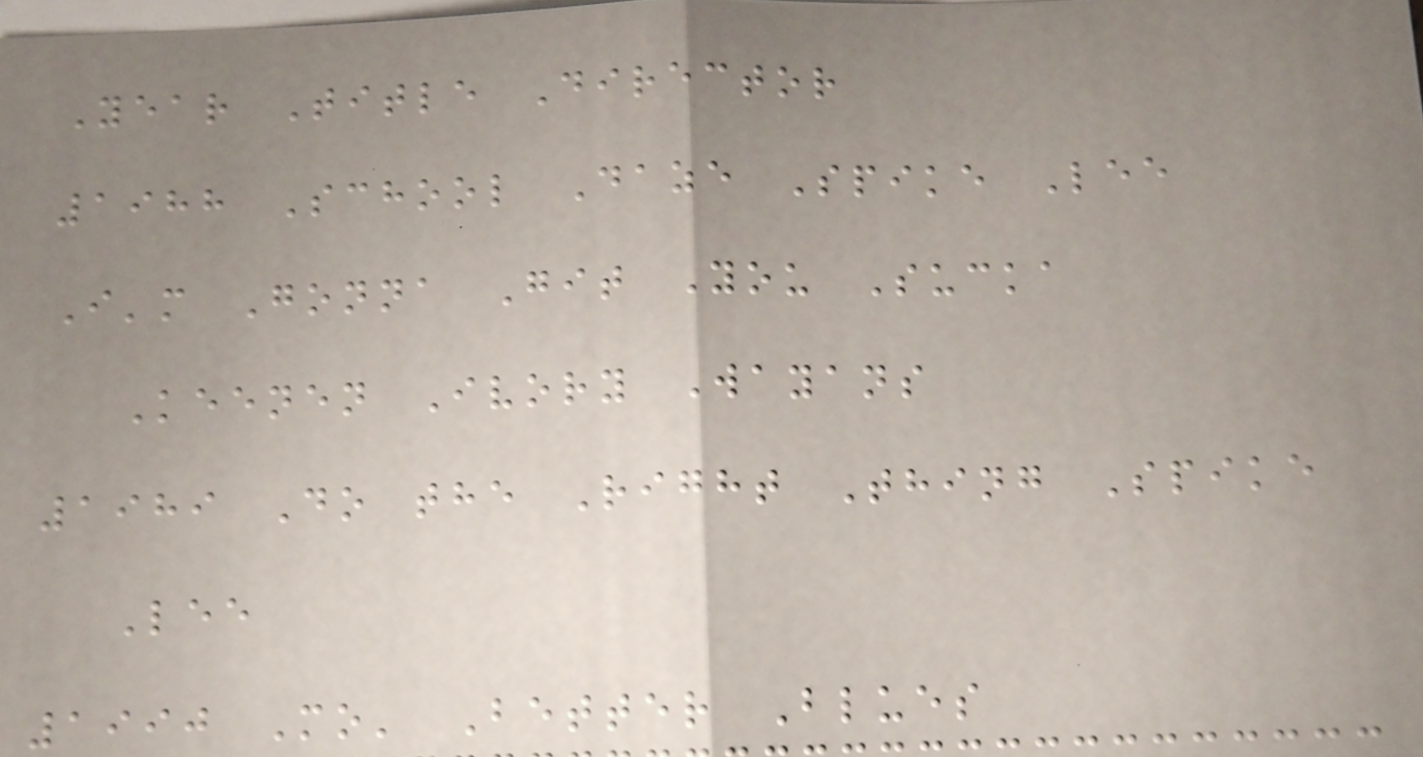Year Title Director
1988 School Daze Spike Lee
I'm Gonna Git You Sucka
Keenen Ivory Wayans
1989 Do the Right Thing Spike
Lee
1990 Mo' Better Blues
